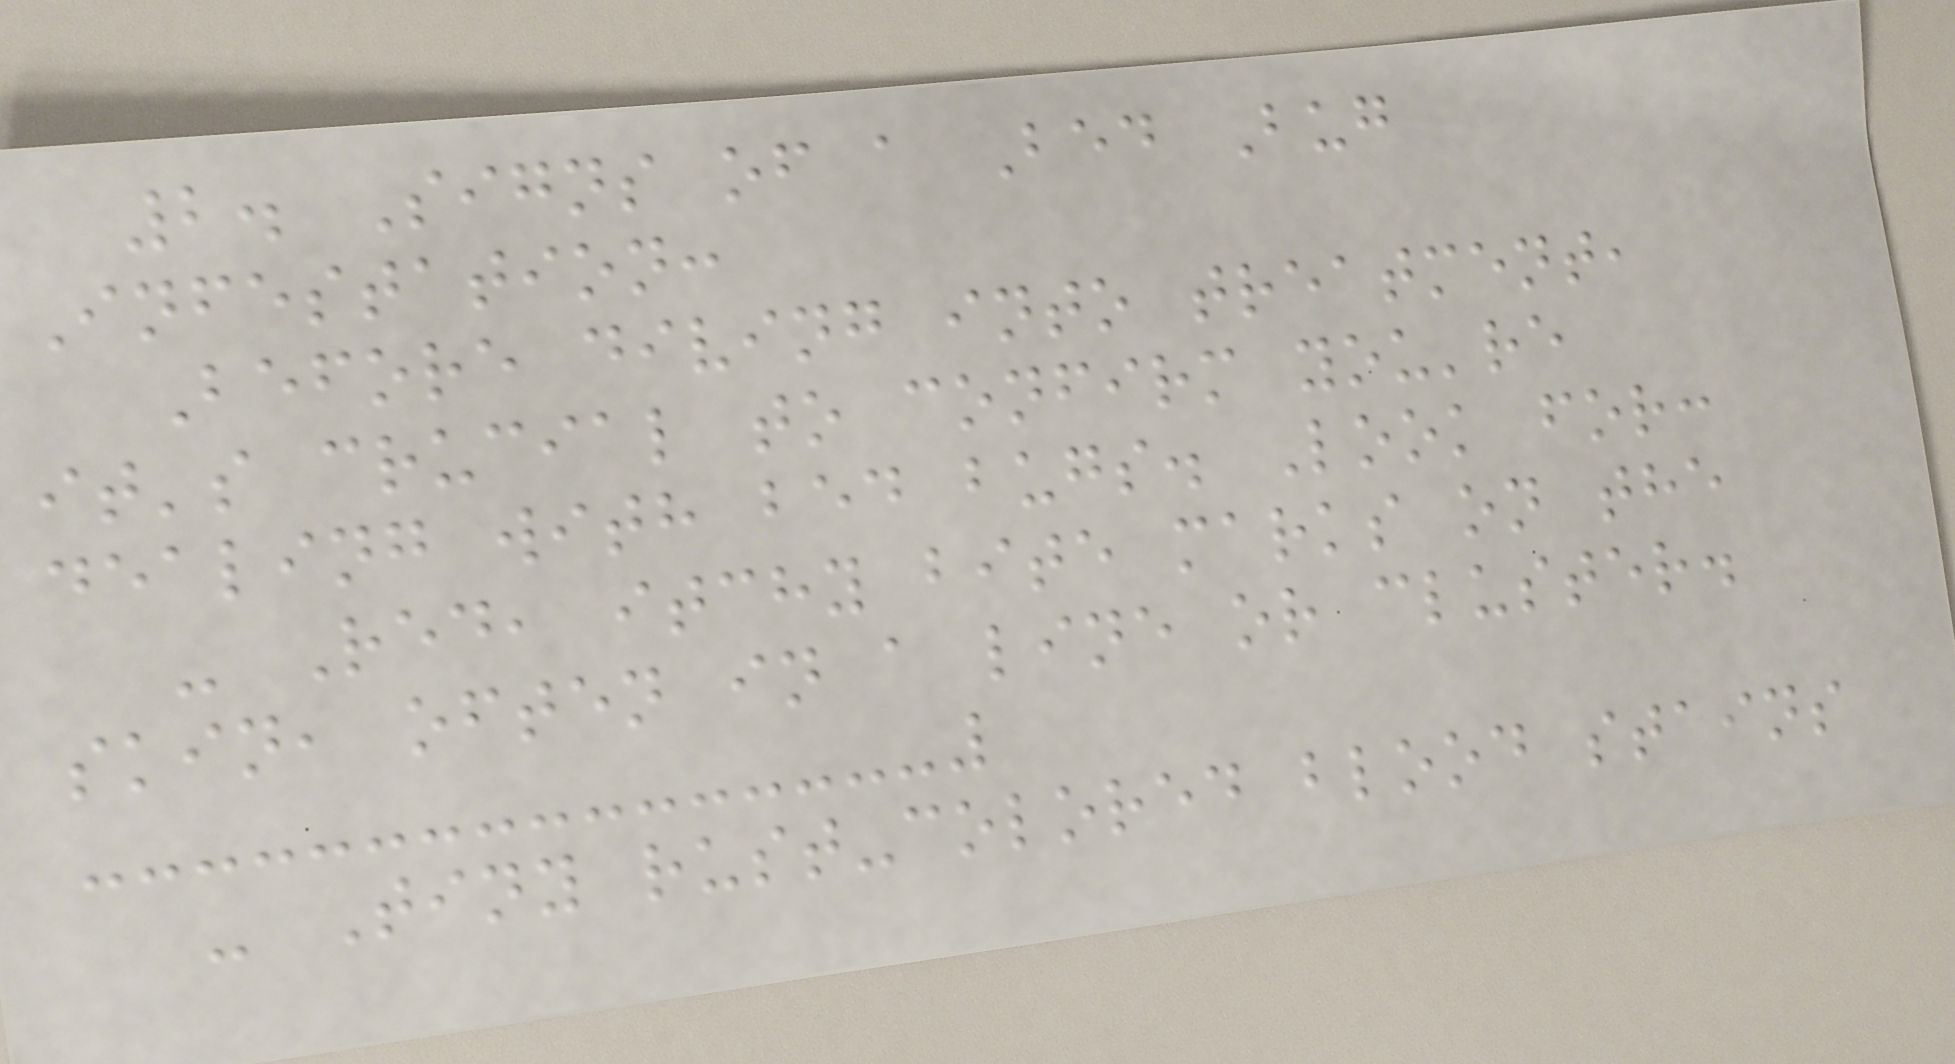2. Signs of a Bed Bug
Infestation:
Before diving into treatment,
it's crucial to confirm you're
dealing with bed bugs. Look for:
- Red, itchy bite marks on the
skin, often in a line or cluster.
- Tiny rust-colored blood stains
